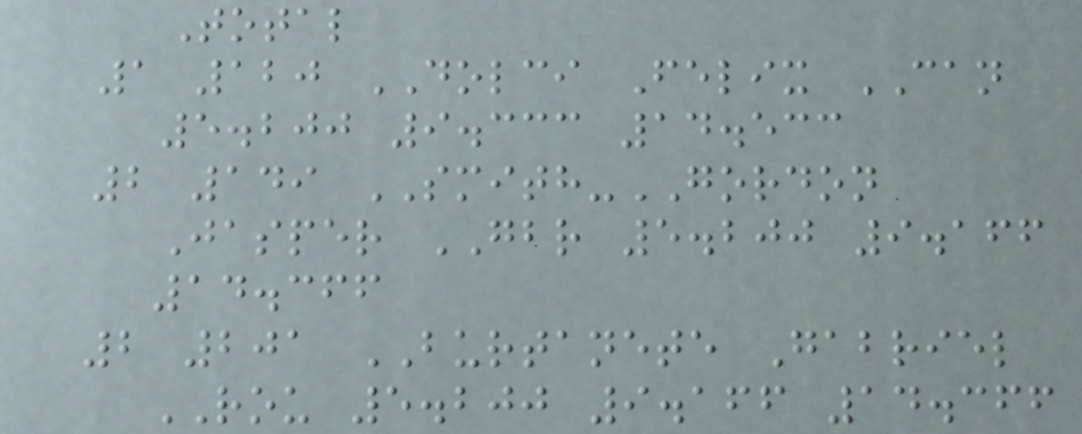Total
1 120 DOLCI Felix CAN
5.200 9.333 14.533
2 149 SMITH-GORDON
Jasper GBR 5.200 9.166
14.366
2 201 BURTANETE Gabriel
ROU 5.200 9.166 14.366
